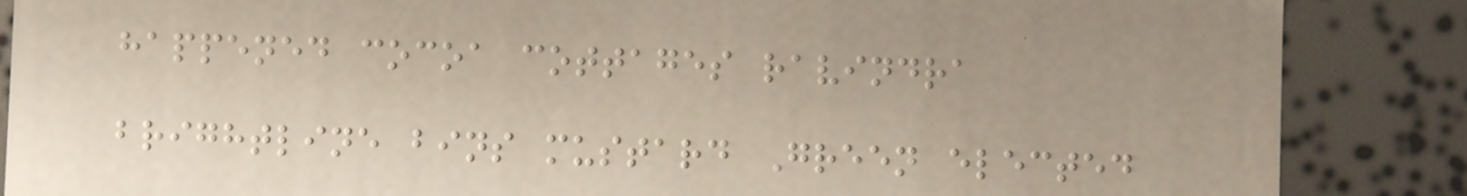happened cocoa cottages ravindra
brightline bins mustard Green elected
